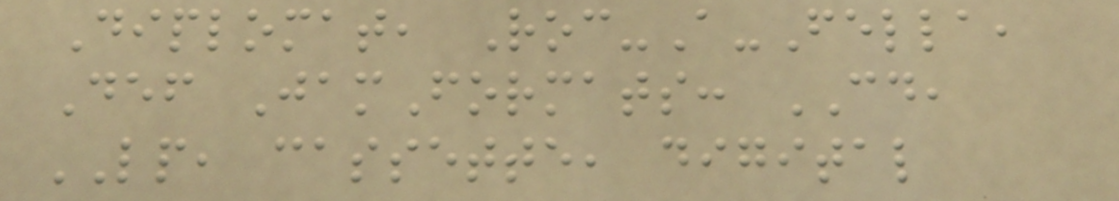Diplomat, Roc-A-Fella,
Def JamFormats: CD,
LP, cassette, digital
